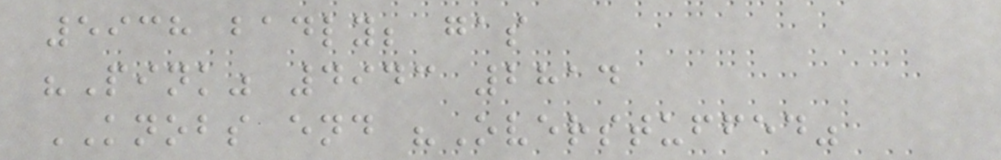5938 badly; gas
"Pink" 4943 2814
KNOBS end "Overstuffed"
